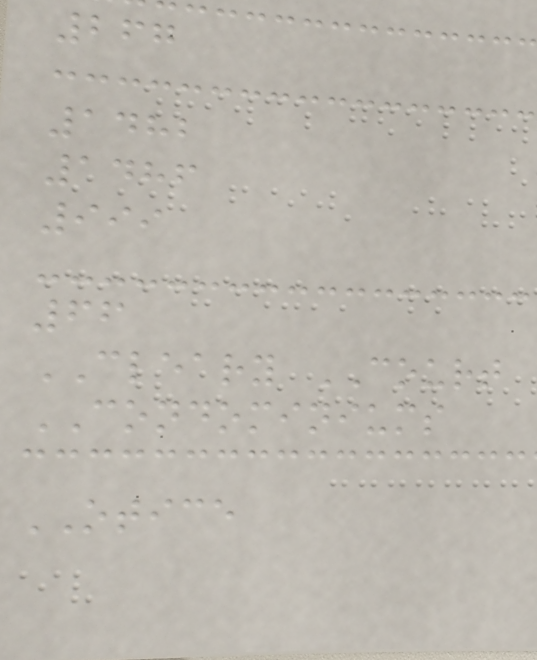267
1482
1486
999
66
CLEARY COURT
CONDOMINIUMS
OTICE
